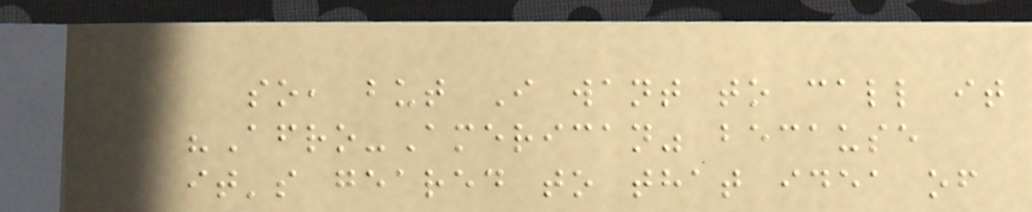so, but I want to call it
"Afro-American" because
it's geared to that idea of
